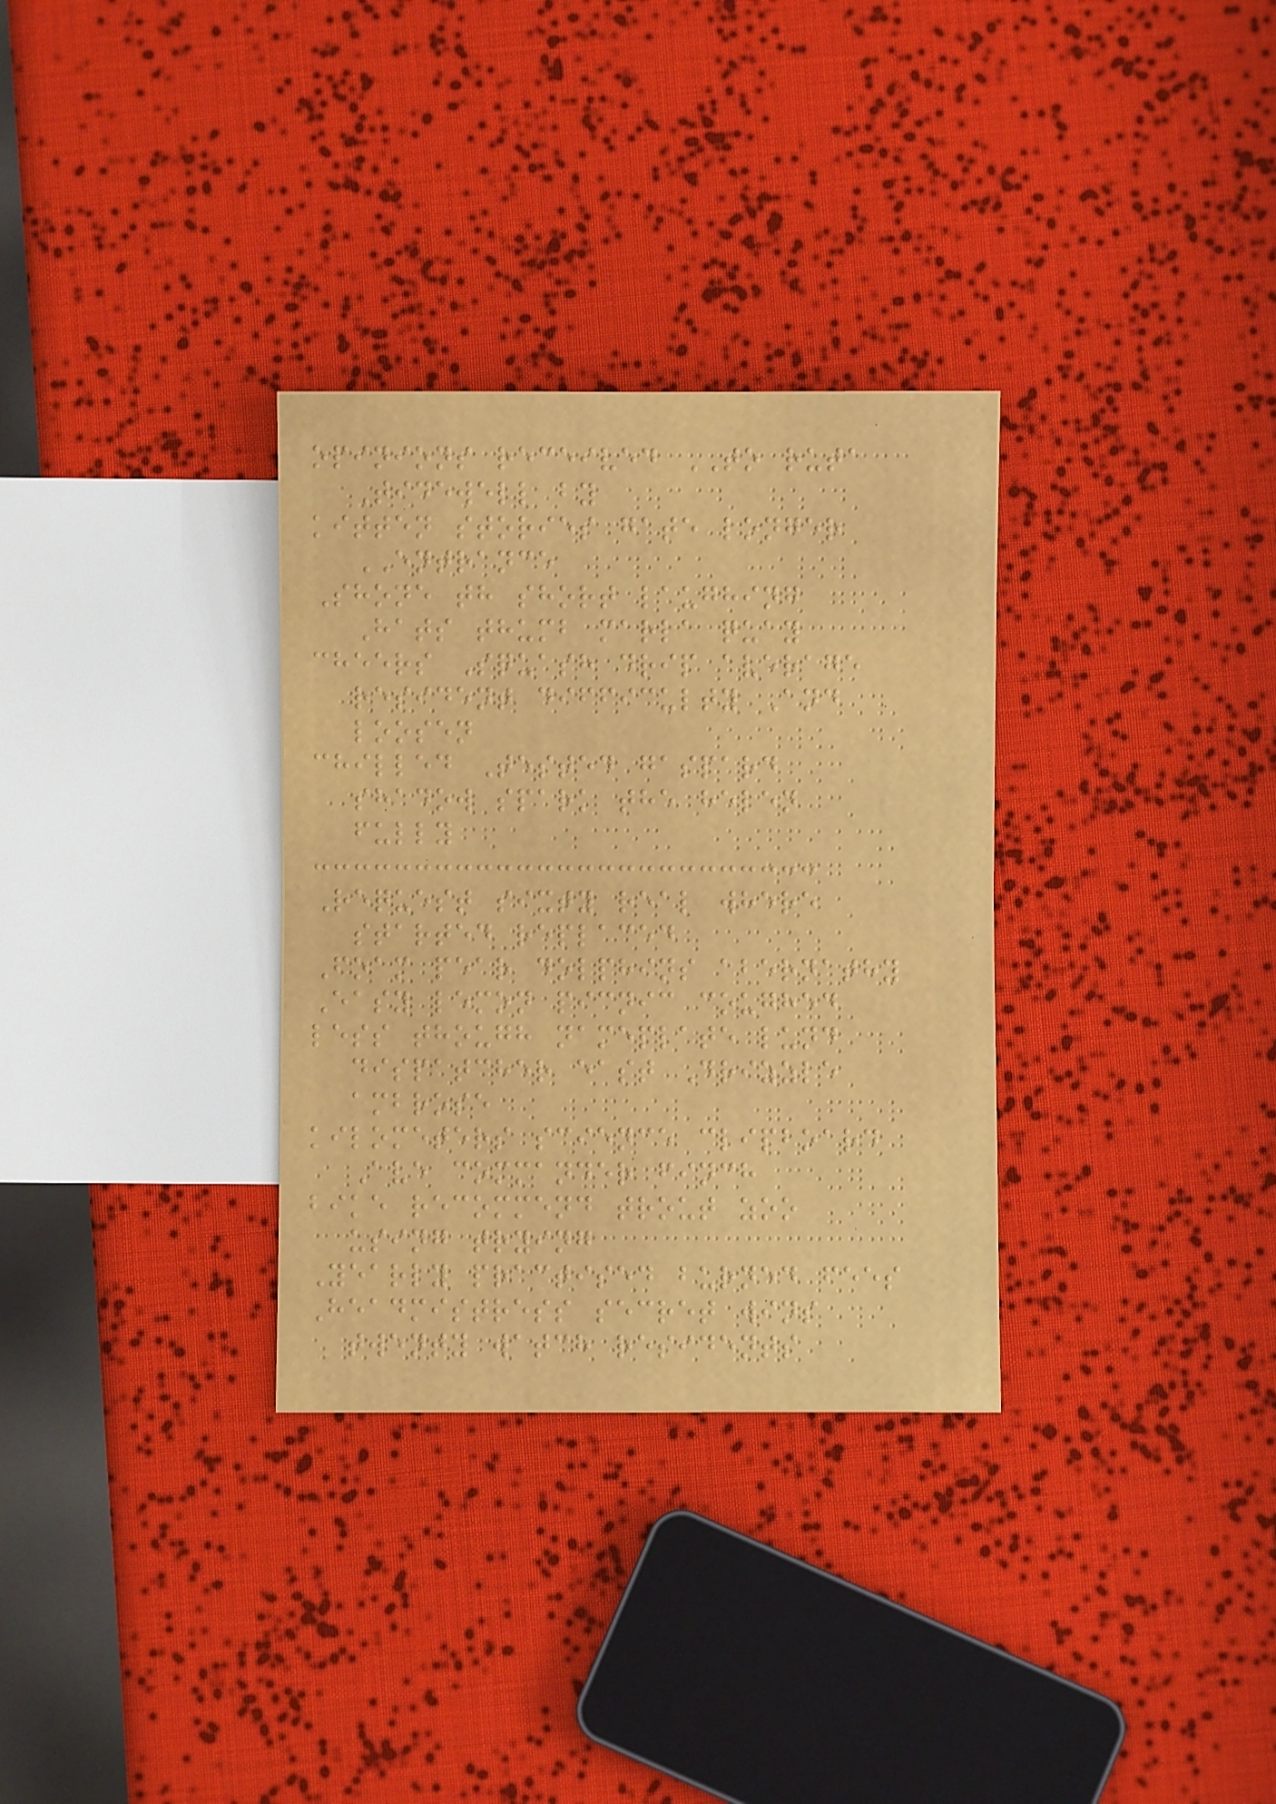opinions received TO ruta
Tidewell by
kitten stories gate longer
ENTRANCE
Shone th short laughing
Hats thumb marla quay
cheers Squash drip average
resident difficulty And
loosen
chilled Tested gaspard
shadow spark the helen
fully
Request sixty real where
started replaced
Foam pear dolphins abernathy
Easy lemon picnic coughed
less though nameplate lund
dispatcher east Drizzle
ambrose
kilometers science clipboard
Ave commander finch
bike recommend trout zoo
using trying
Yearly practised burned fees
Headmistress secret wins
twenty watch residents
